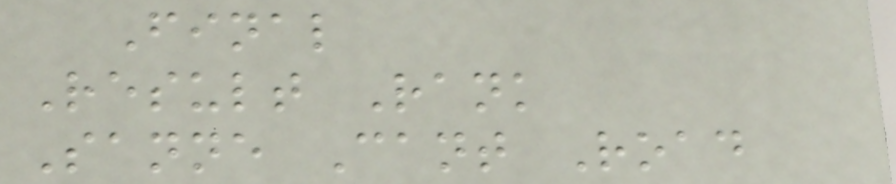Final
Result Rank
Sanne Cant Road
